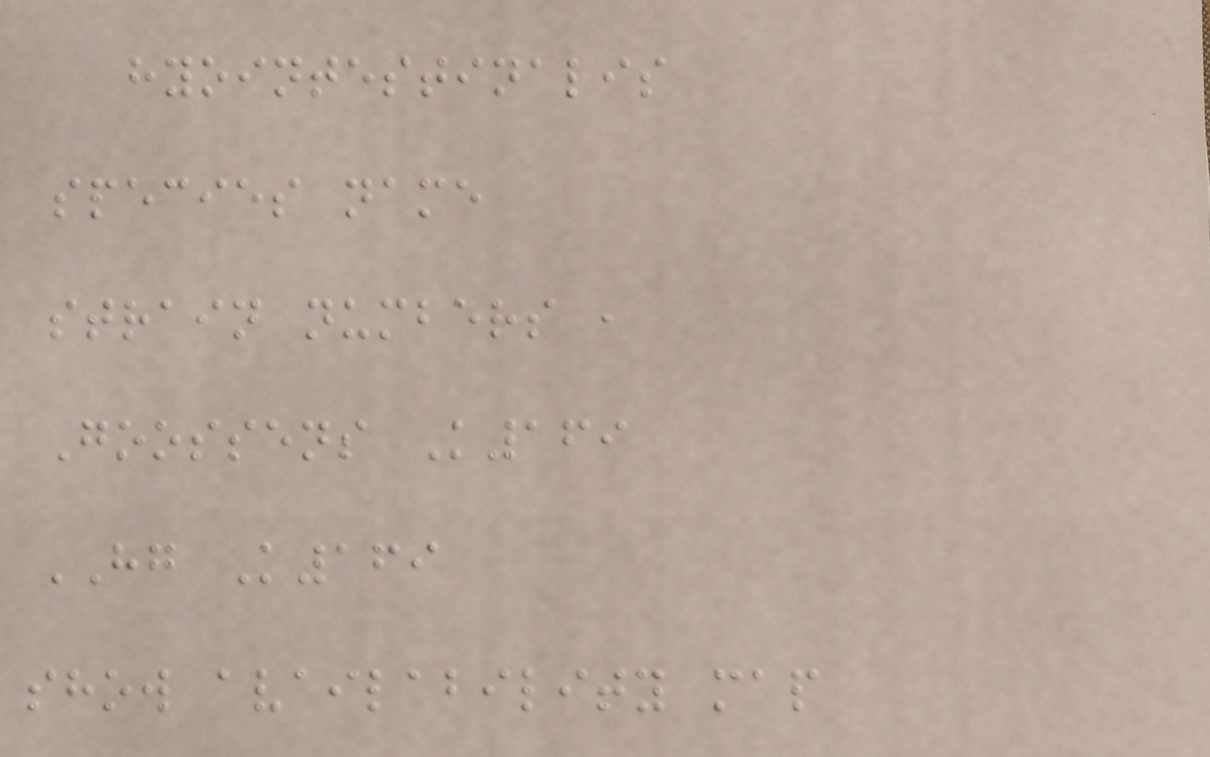hyointestinalis
species name
strain numbers ,
Goossens K169
HG K169
show availability map
